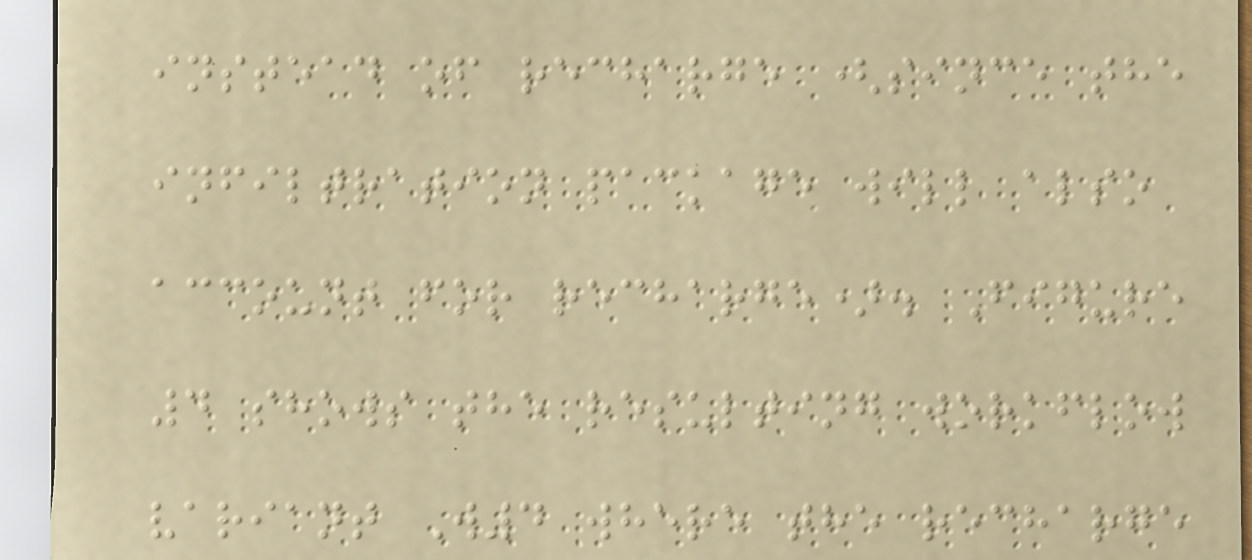instead of recharge (since the
infiltration package will also
account for recharge). Figure
4 shows the resulting workflow
variant W4 where the recharge
